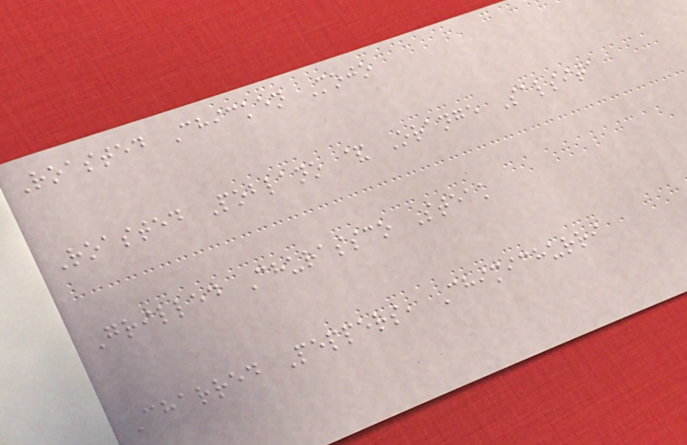Roasted Chicken Mojo
Roasted Poblano & Orange Salsita
Grilled Churassco Steak
Charred Peppers, Chimichurri
